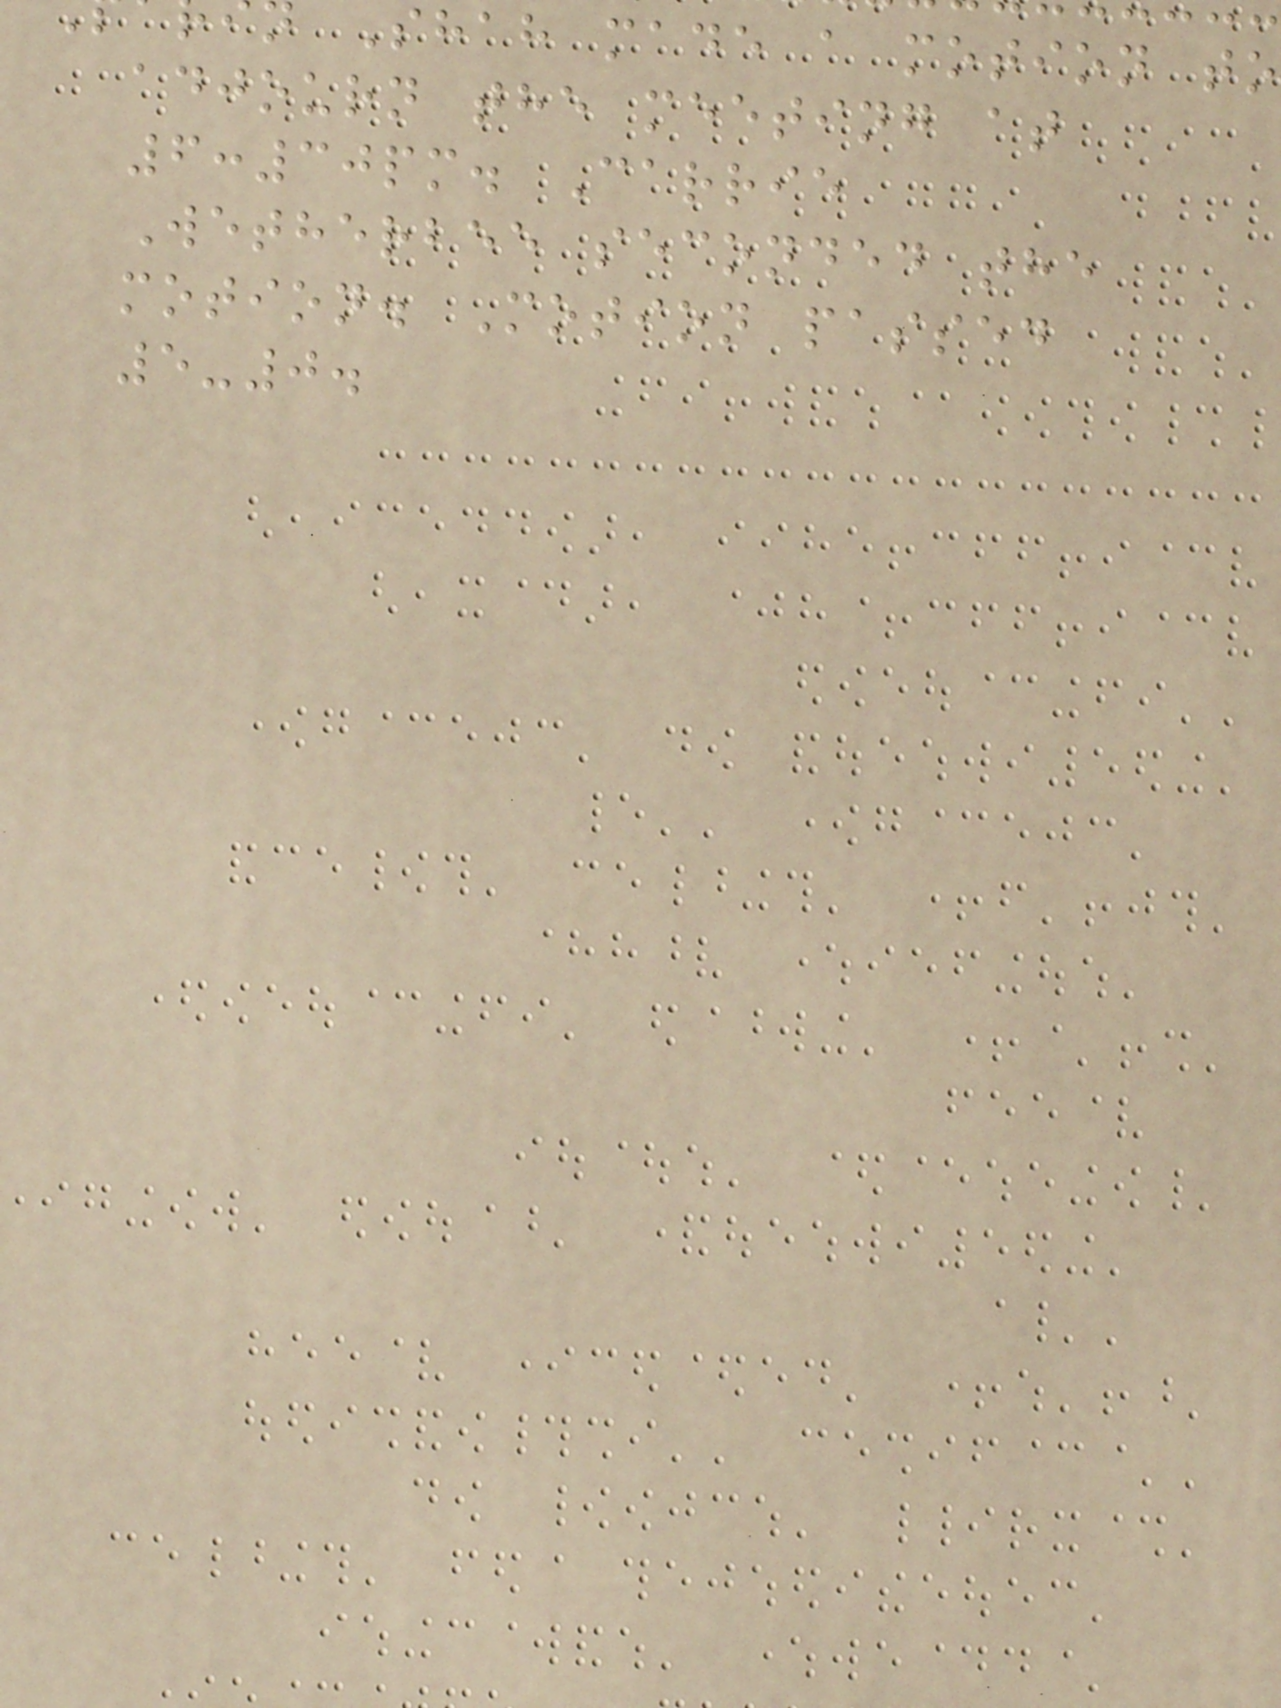Shah made a motion to
adjourn the meeting at
6:30pm. Carrie
Wetherbee seconded the
motion. Motion passed
5-0.
